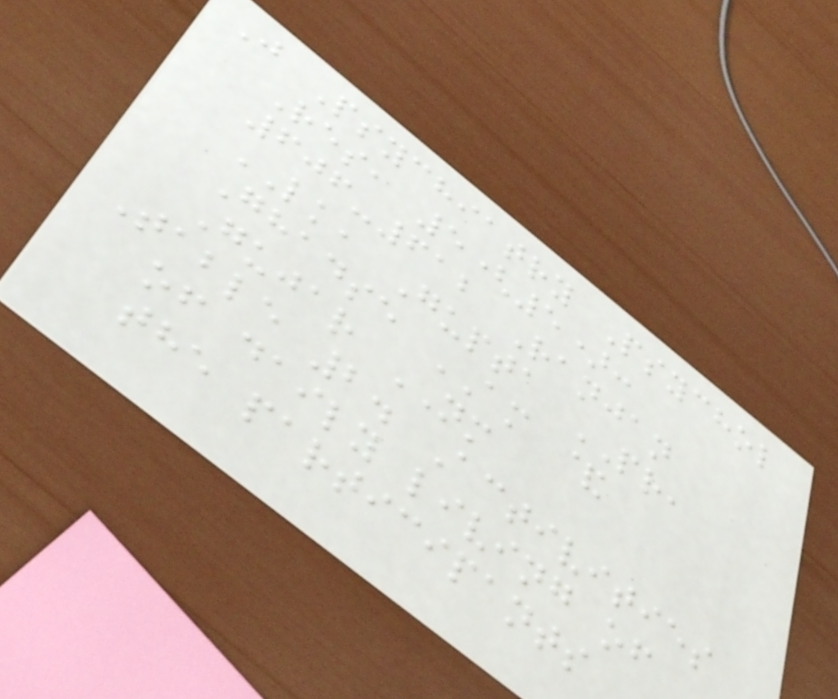J Psychiatry Psychol
Res, 5(5):
606-612 Ranjan
LK, Gupta PR,
Ghadse AM &
Gujar NM
Table 2. Activities
of daily living of
the participants
